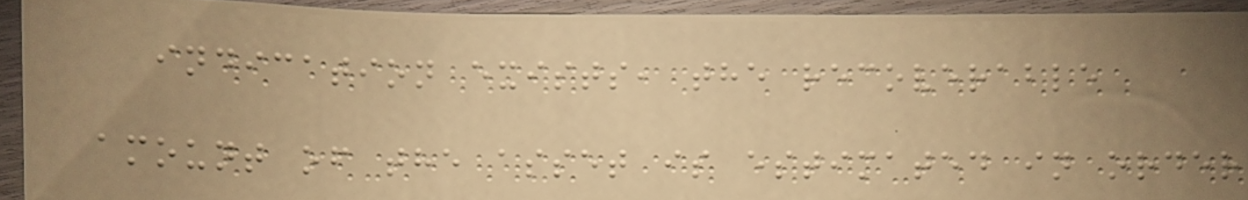indication exists, the recoverable
amount of the asset is estimated in order
